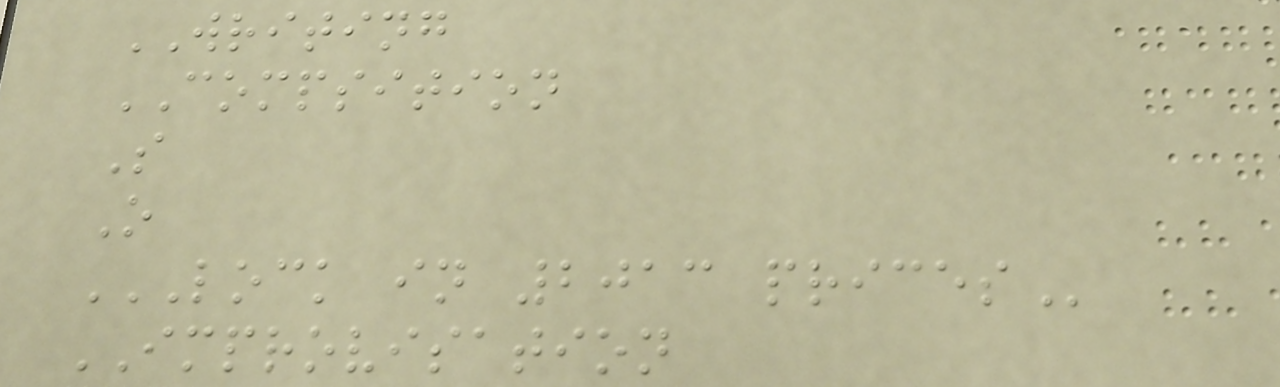WRITING
COMPSITION
S
O
LOCK IN 2013 PRICES
IMPROVISATION
